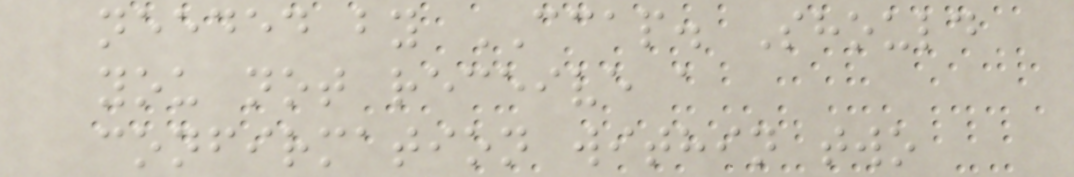needed by CCAP. Should
you not receive a
confirmation within two
